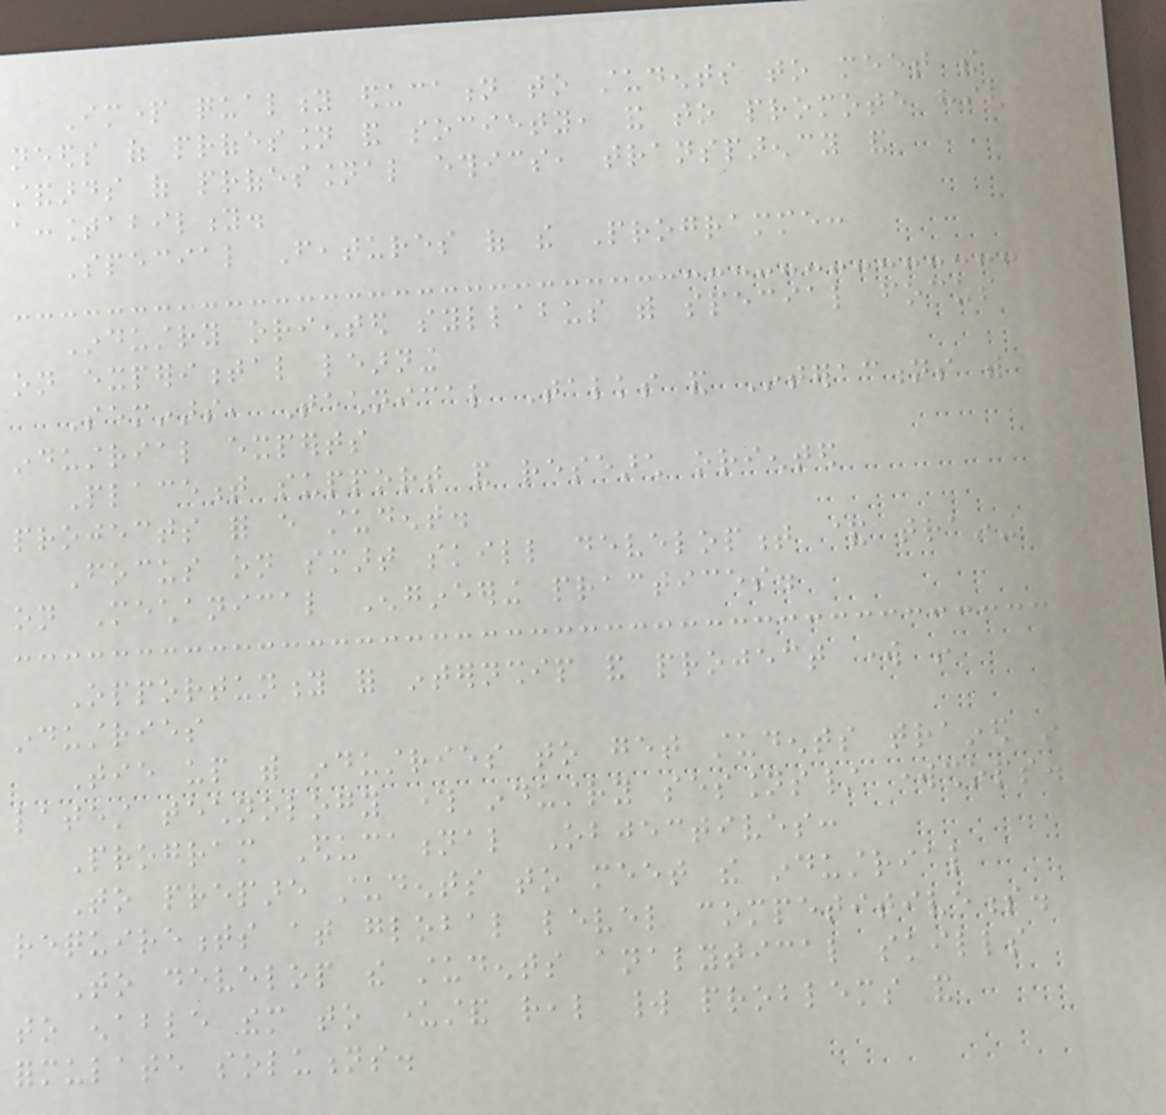Impart quality education to students to meet the
needs of profession and society, and to promote high
standards of professional ethics, transparency and
accountability.
Special Features of the Programme:
Industry oriented syllabus with special focus
on experimental learning
Seminars, Technical Talks and Interactions with
industrial experts
Placement support and research oriented
projects for every student.
Focus on smart skill development & training
on Mechanical Engineering practices.
Opportunity for internship and project work in
industries
Tie up with industries to get students trained in
latest technology through industry sessions/ workshops.
Program Educational Objectives:
To prepare students to meet the industrial
requirements at global level competitiveness.
To develop the students analytical skills
to enable them to understand real world problems and
formulate solutions.
